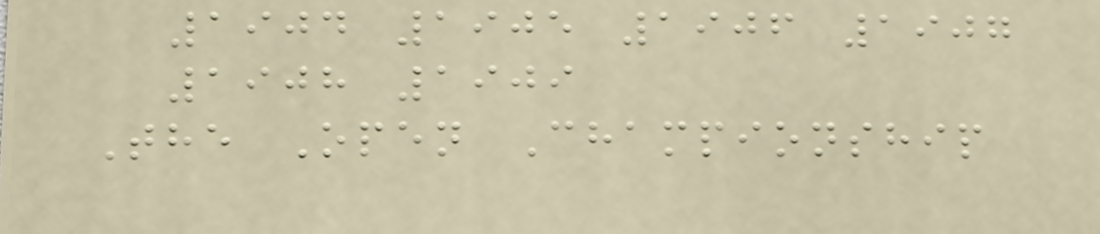1904 1905 1906 1907
1908 1909
The Open Championship
